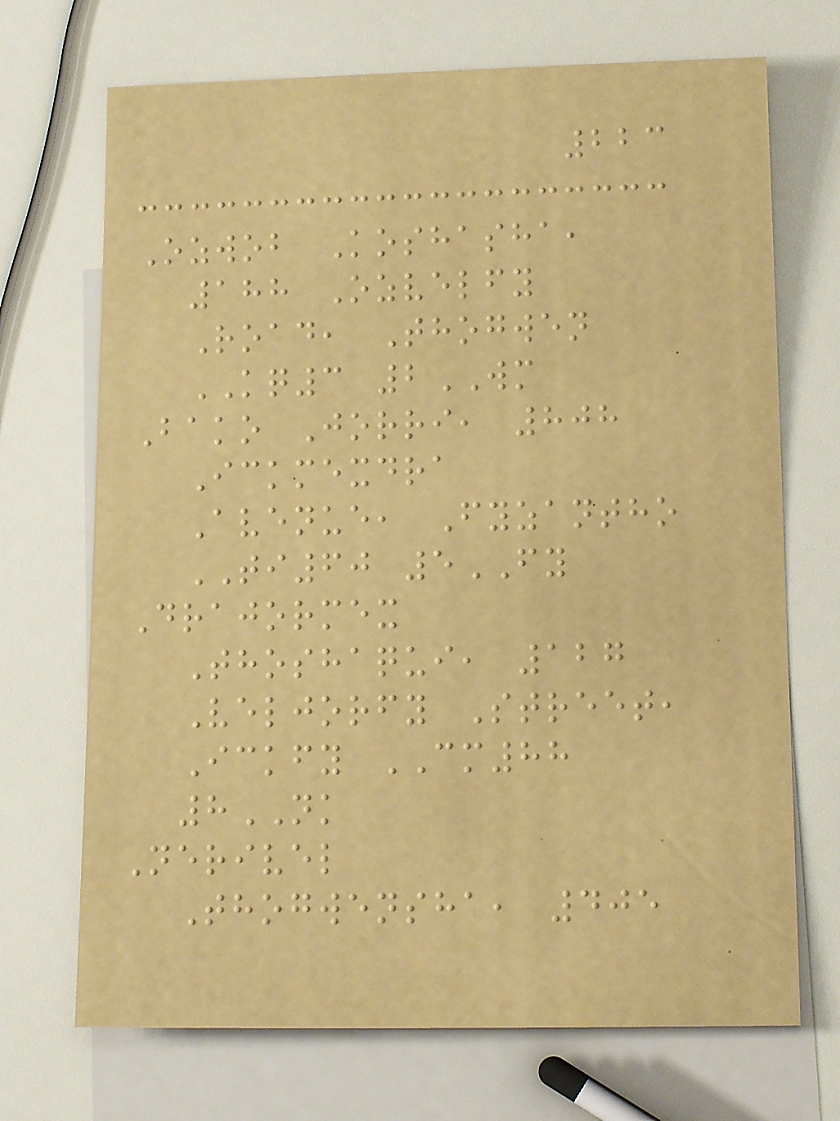223
Ozwob Koshasha,
188 Ozvelfy
Road, Thogwen
KQ3 2WM
Bako Jorri, 808
Ickmexdra
Avenue, Fyzantho
TI60 5FY
Drajormex
Thoshaqui, 127
Veljorfy Street,
Ickfy CM88
8NK
Nerivel
Thogwensha, 405
